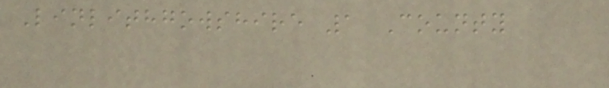Linlithgowshire 1 County
